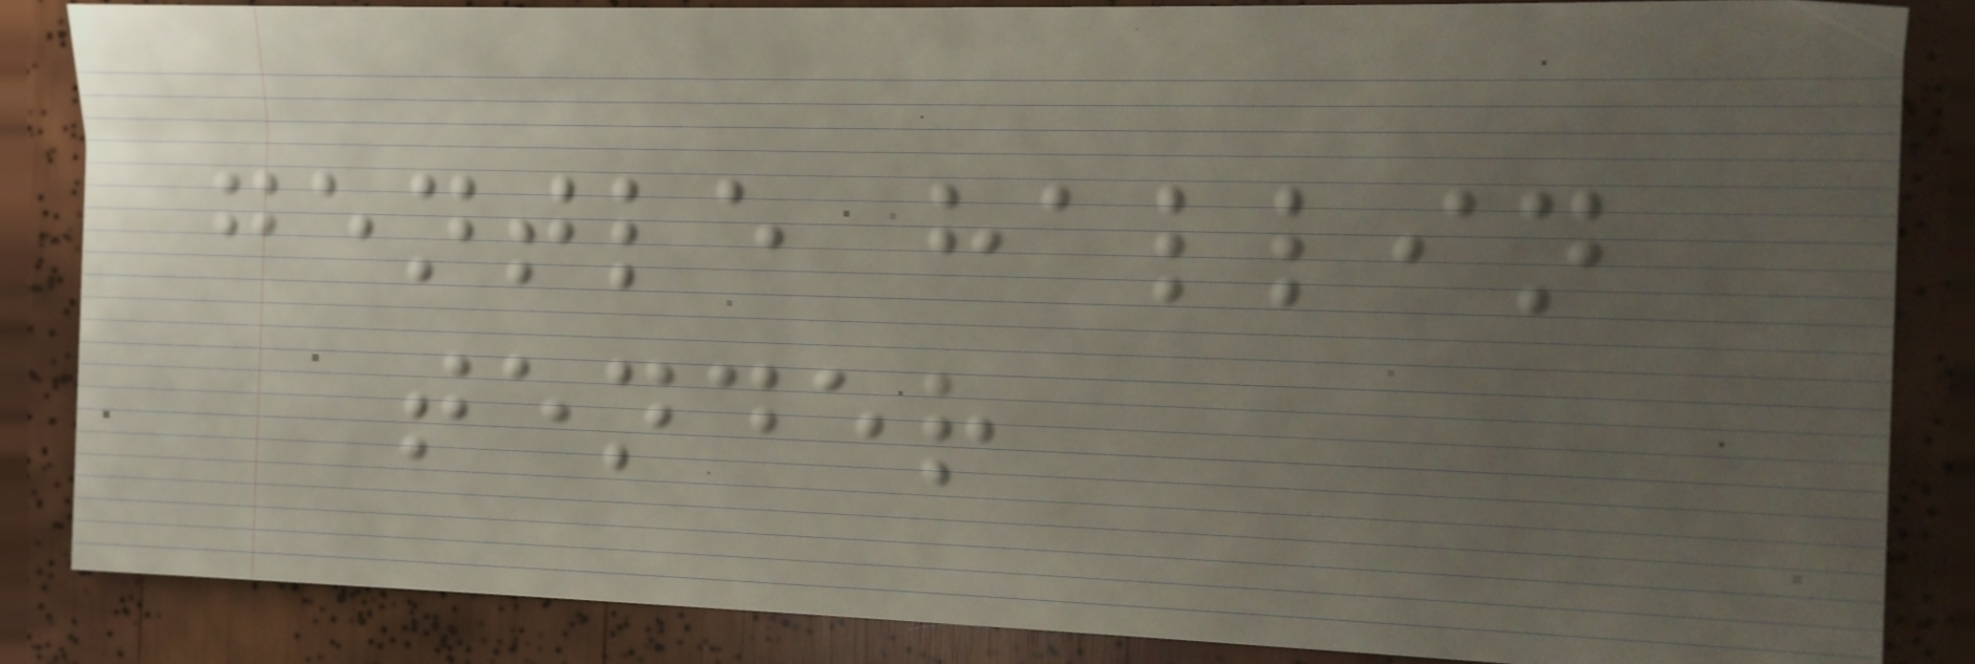gentle hallin
tender
